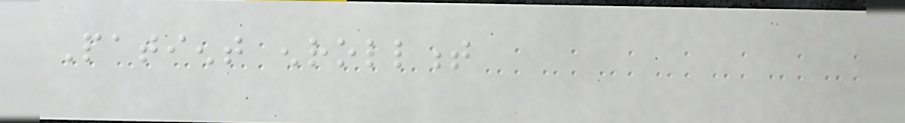Patient enrollment
